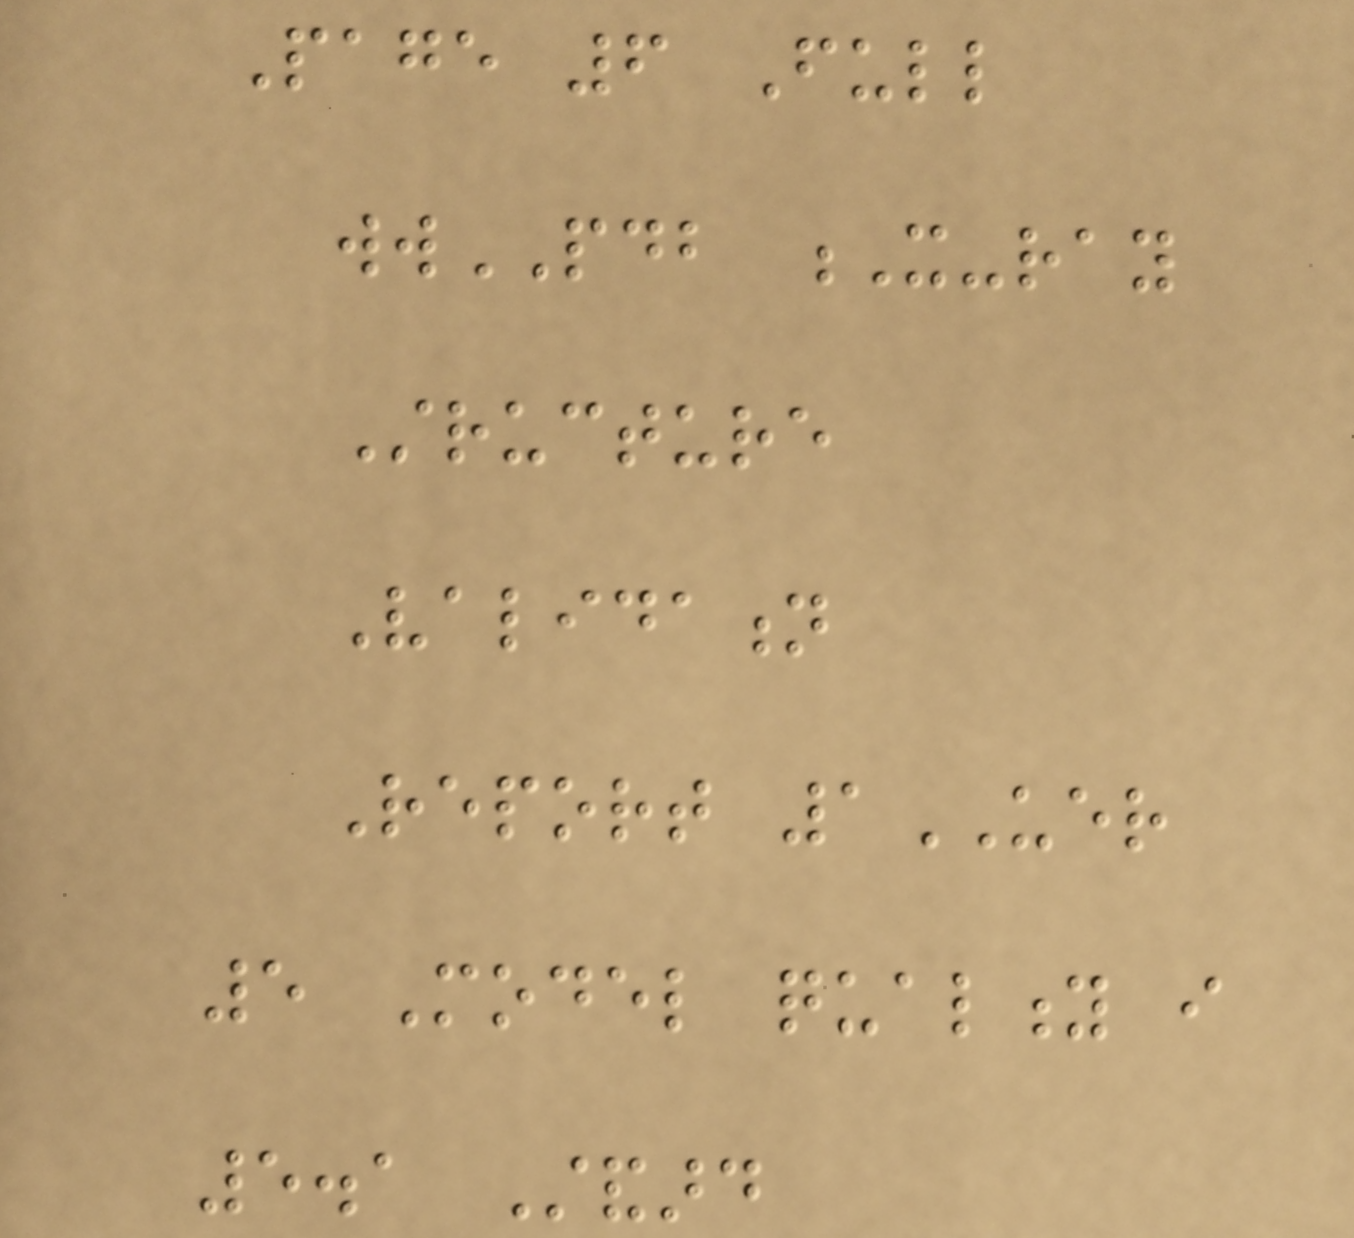Page 6 Full
wwPDB X-ray
Structure
Validation
Report 1UER
5 Model quality i
5.1 Standard
